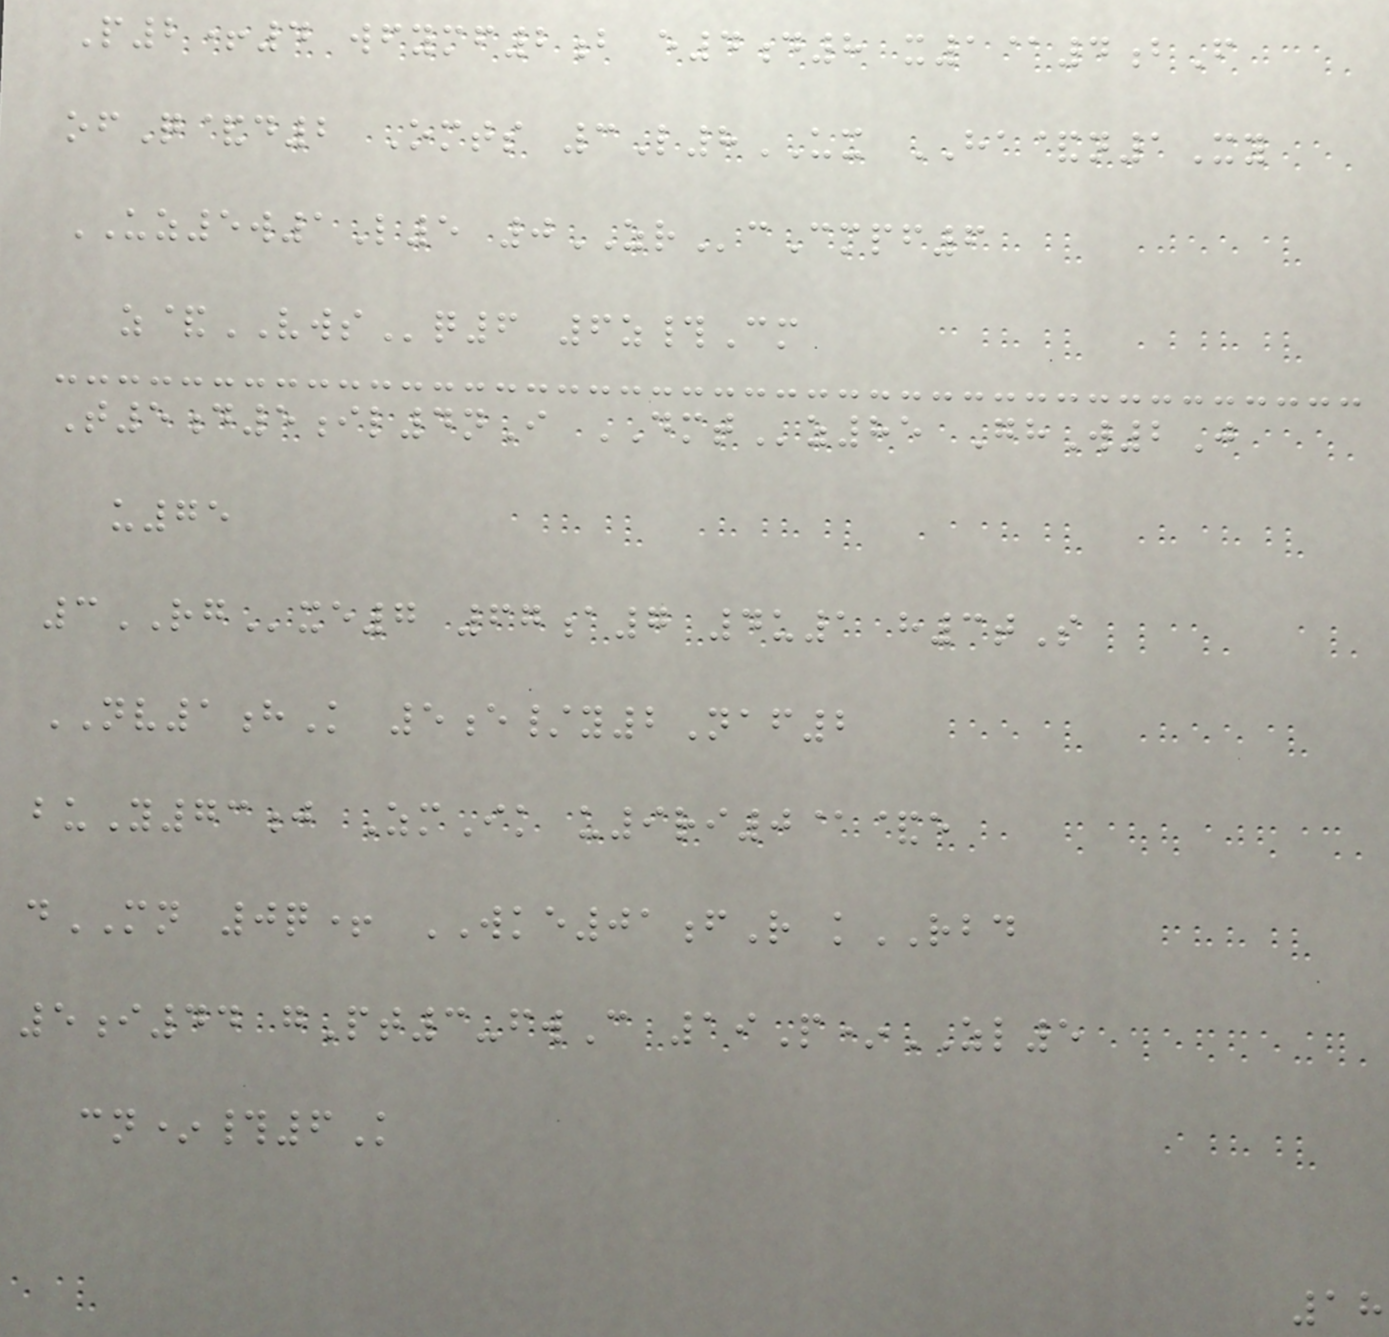P2+4 wfymf2b e4d8 x1@4bF
ofQ&d2 Omts 3L8UX HA&n1Xy
UZ5w1L5 0ZRcCmpf6
z&VWSq6 6z#Cm
T5d5il4nI DMTz85 GhW2J
u75
3RGxe7 67a7 4u1 h3tS
NV1hK 5e/y2Naf2
buY73j ZmIk u9ri0@&e
dMN 0q+ WKE01fR kRBD
5i44 gPt3-fwC 19P*ZL5
cn*#6K
18
